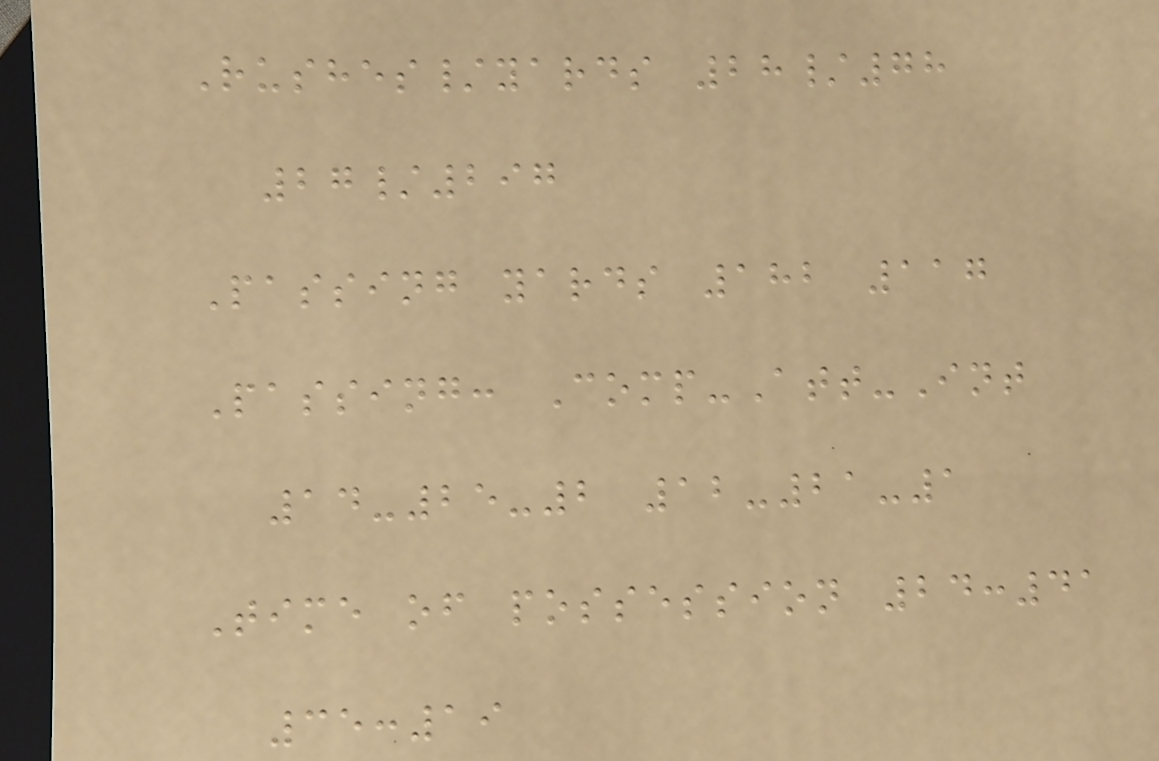Rushes/yards 28/78
27/297
Passing yards 182 117
Passing: Comp-Att-Int
14-25-2 12-21-1
Time of possession 24:41
35:19
